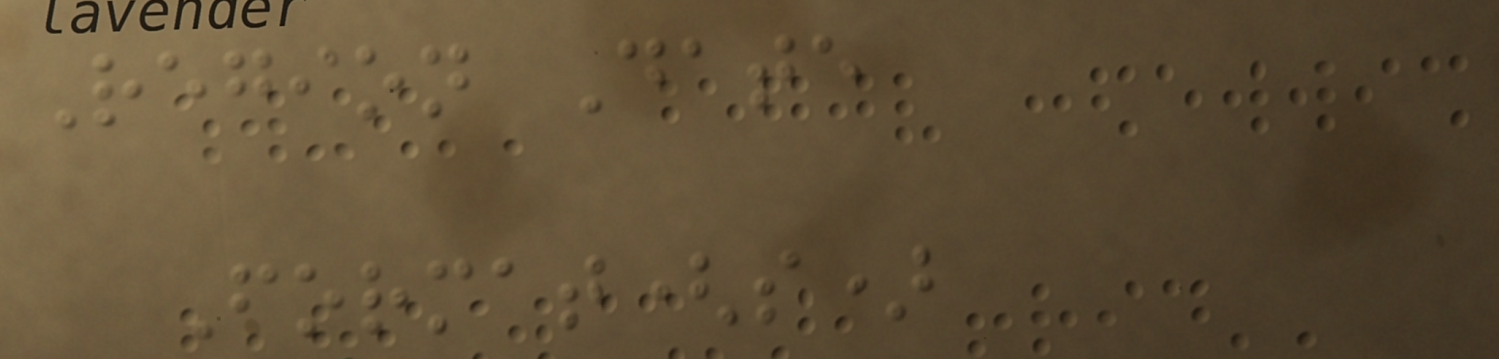Region Date
Format(s)
